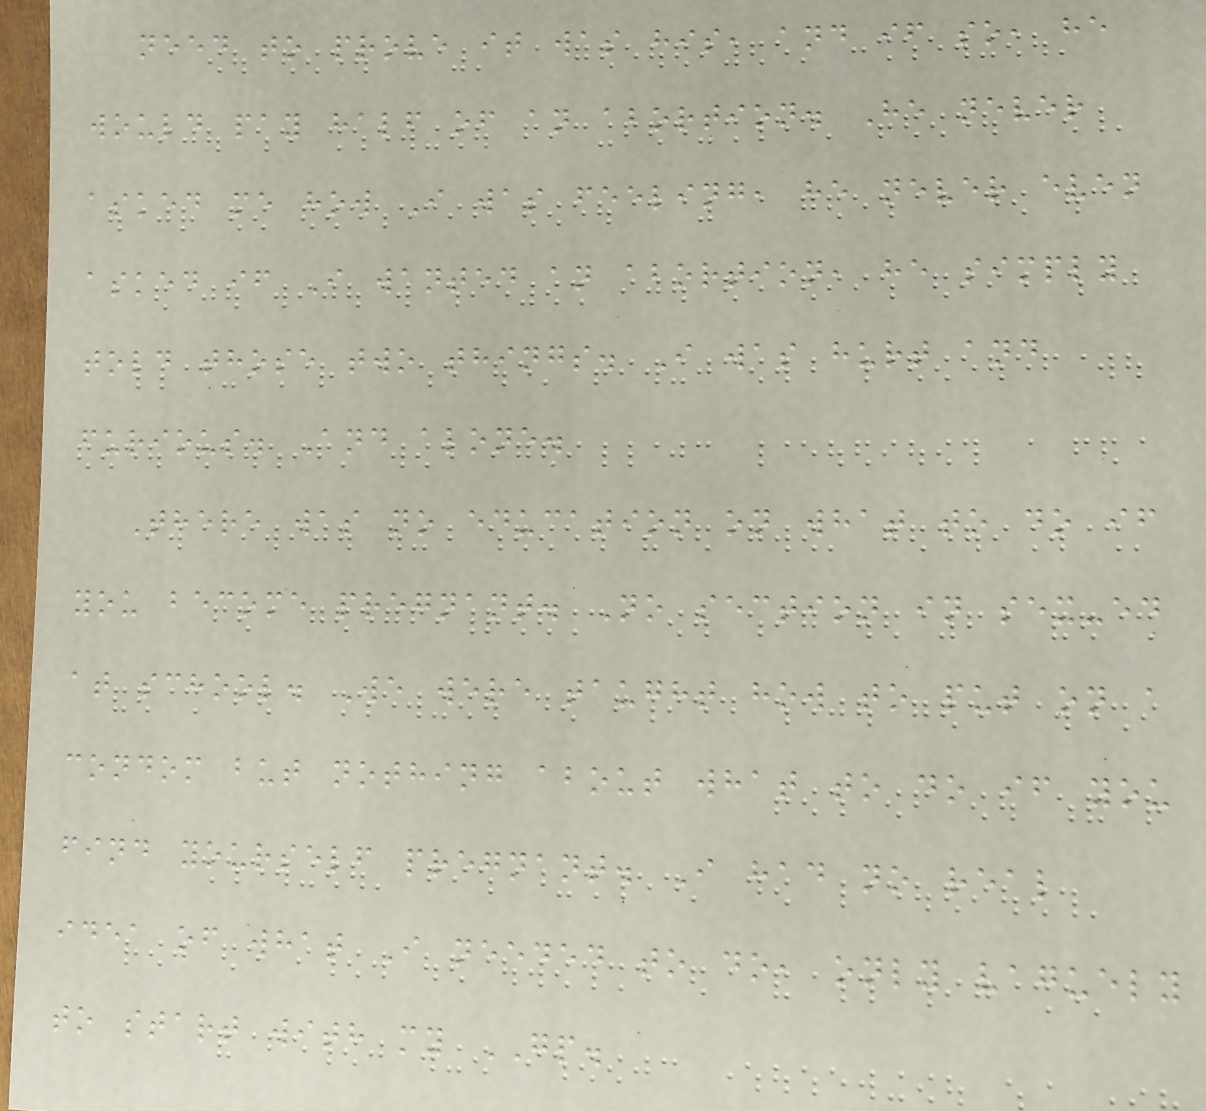need to prove it was his, and if so, he
would pay half of an abortion. He never
asked me how I was feeling, he never even
asked if I wanted an abortion, he simply
told those two things. I was hurt and
furious. And alone.
There was no education on what to do if
you become pregnant. No section in sex-ed
at school. We were taught how to put on a
condom but nothing about what to do if you
find yourself pregnant. I had no real
idea of what I needed to do, only vaguely
to start with my GP.
